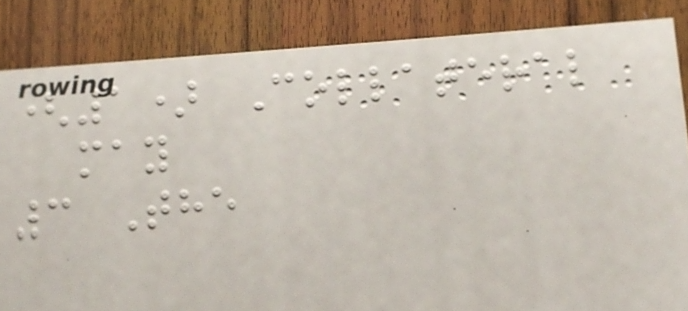(1) Collateral
may
3 The
